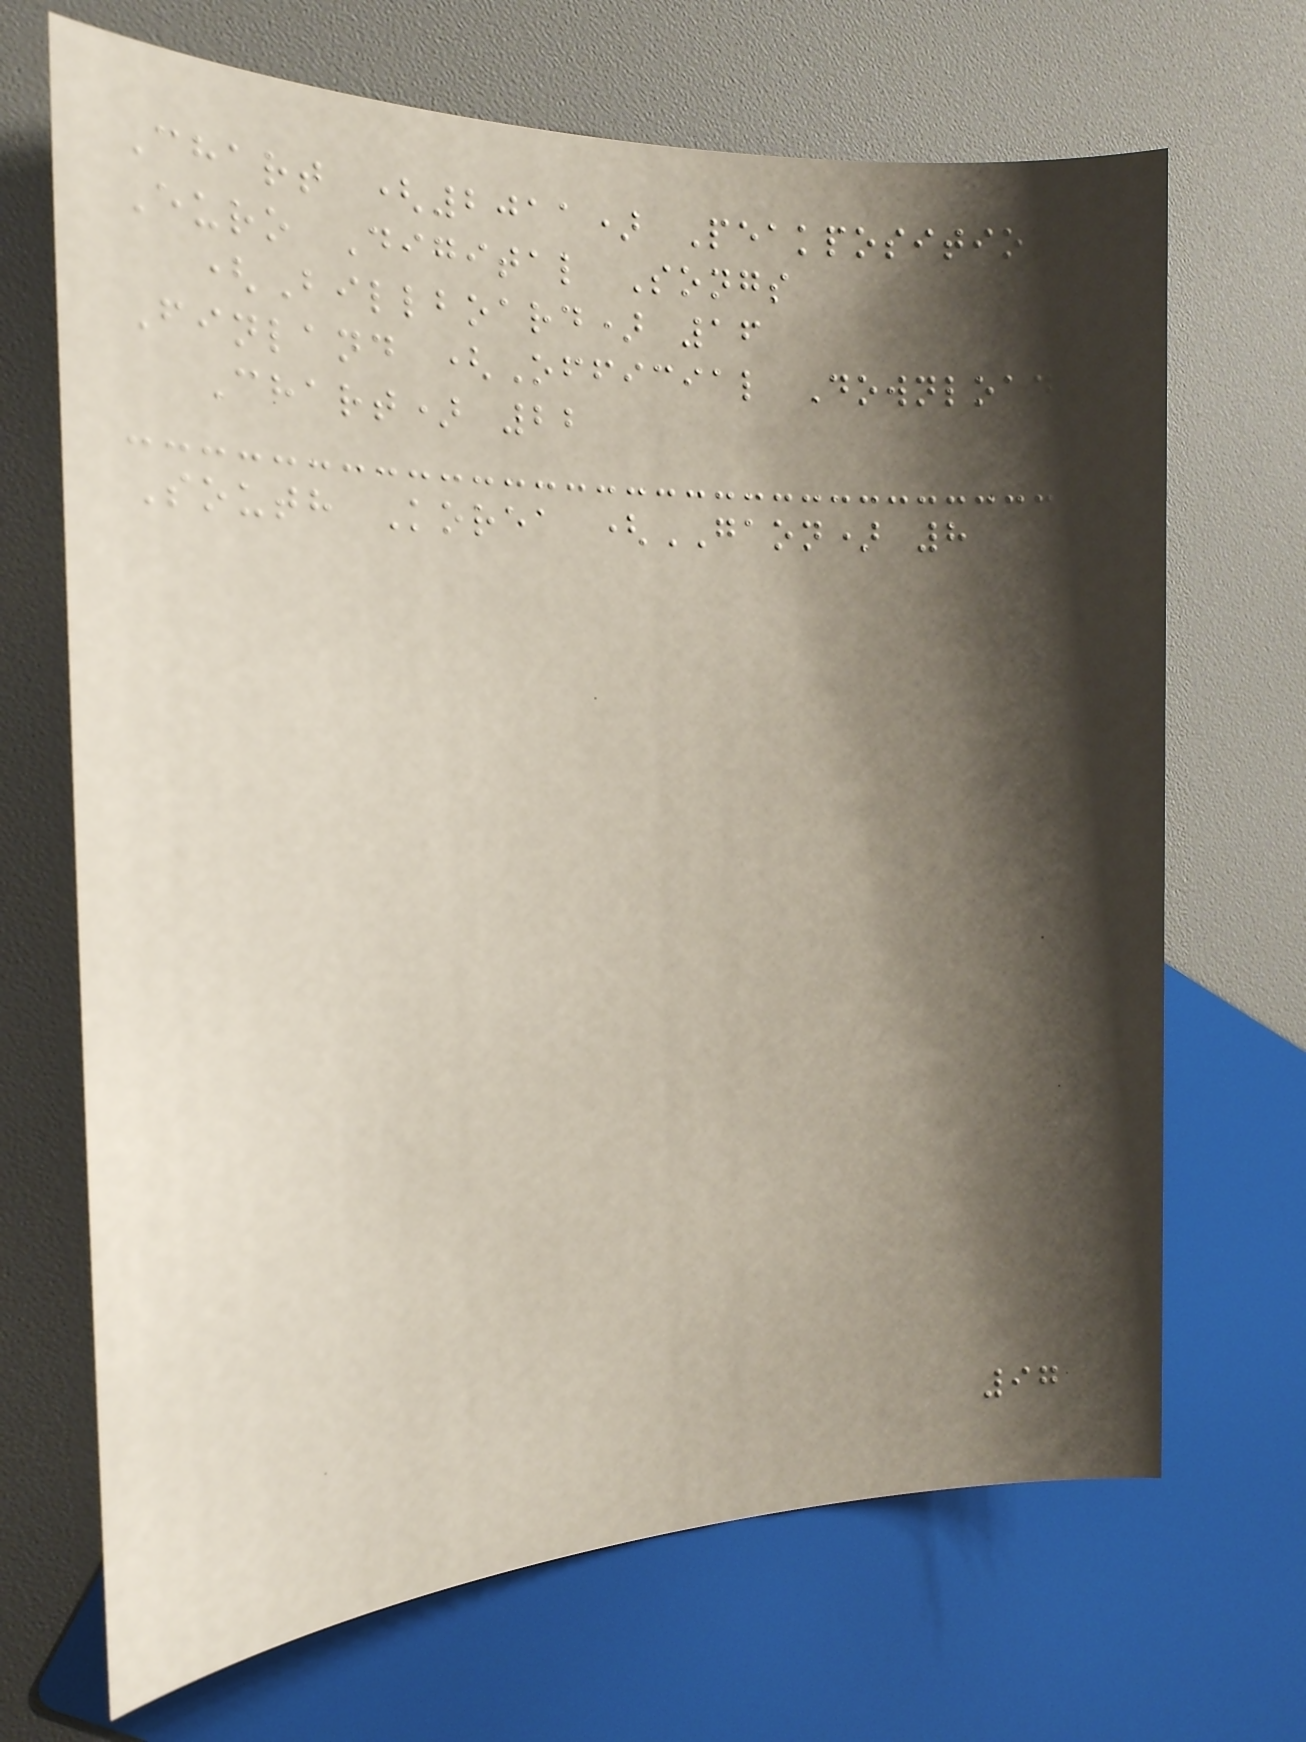Chart (2011) Peakposition
Euro Digital Songs
(Billboard) 16
Finland (Official Download
Chart) 22
South Korea (GAON) 8
97
